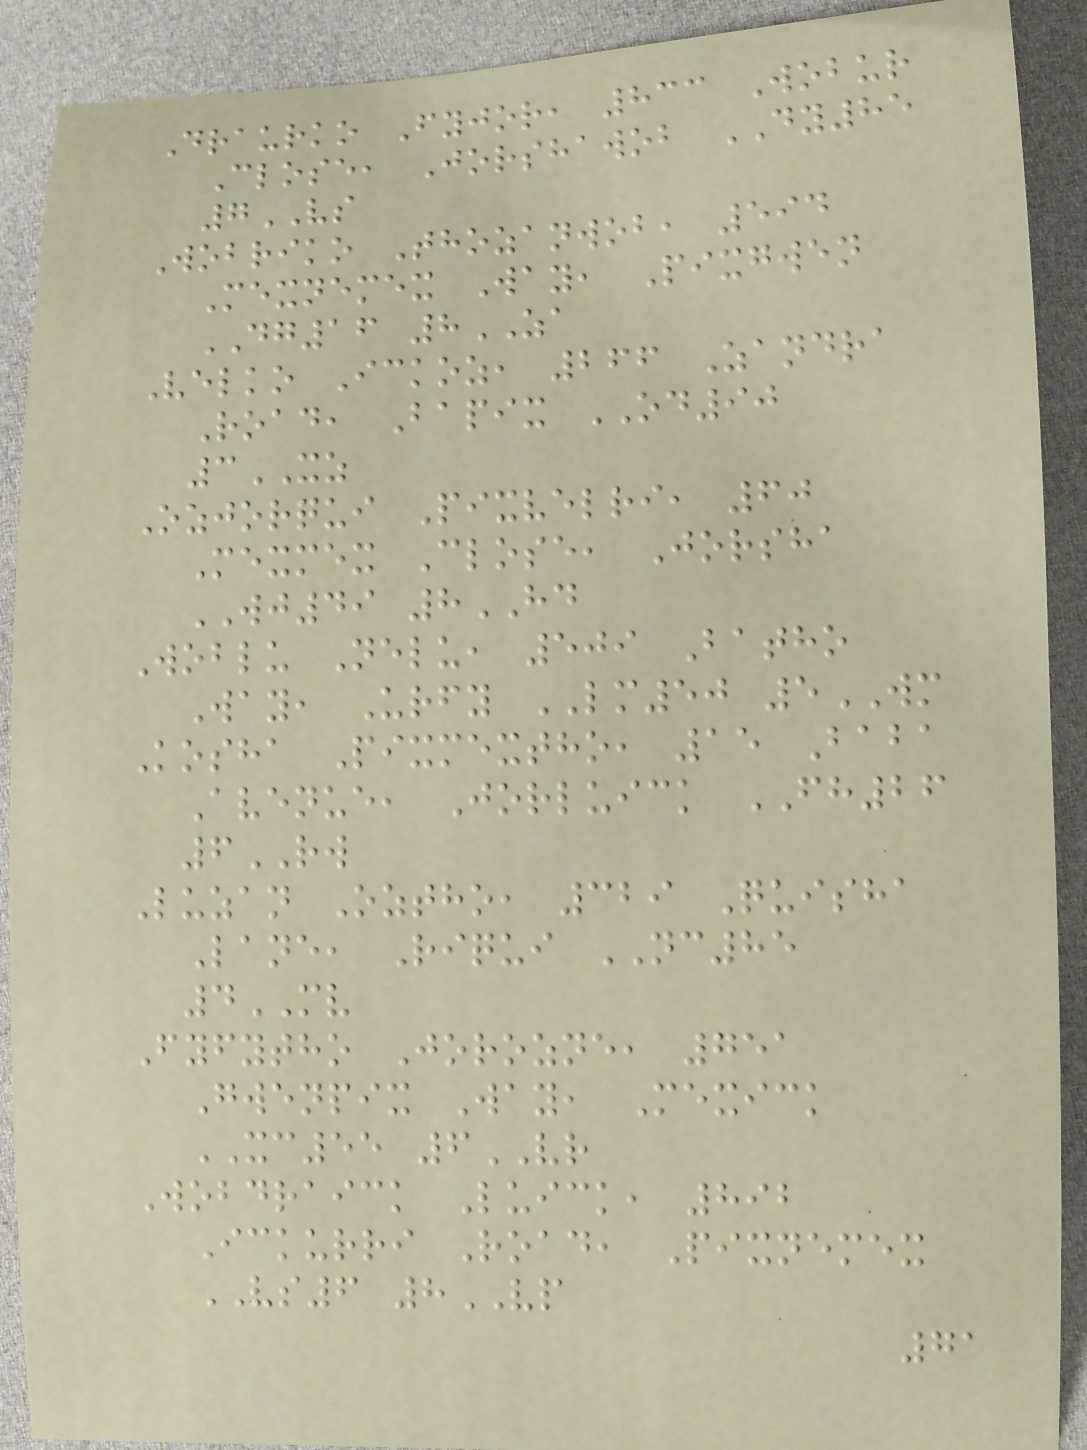Draurko Fyjor, 833 Wobur
Close, Jorshawob DY85
7VS
Wobriko Thozanwob, 594
Mexnemex Way, Pixgwen
DG16 8ZA
Velko Ickoz, 266 Zandra
Road, Bapix OD90
3XZ
Ozjorqui Pixvelri, 60
Mexmex Close, Jorsha
WJ49 8HD
Woblu Nelu, 509 Batho
Way, Urfy LM50 5WM
Kosha Pixmextho, 15 Baba
Avenue, Jorluick FH26
6RW
Luzan Oztho, 329 Quisha
Lane, Riqui NC85
4MV
Fyfytho Jorozne, 751
Gwenpix Way, Mexick
XC55 6VR
Wobdraick Luick, 892
Ickurri Road, Pixnemex
VS6 8VP
71
